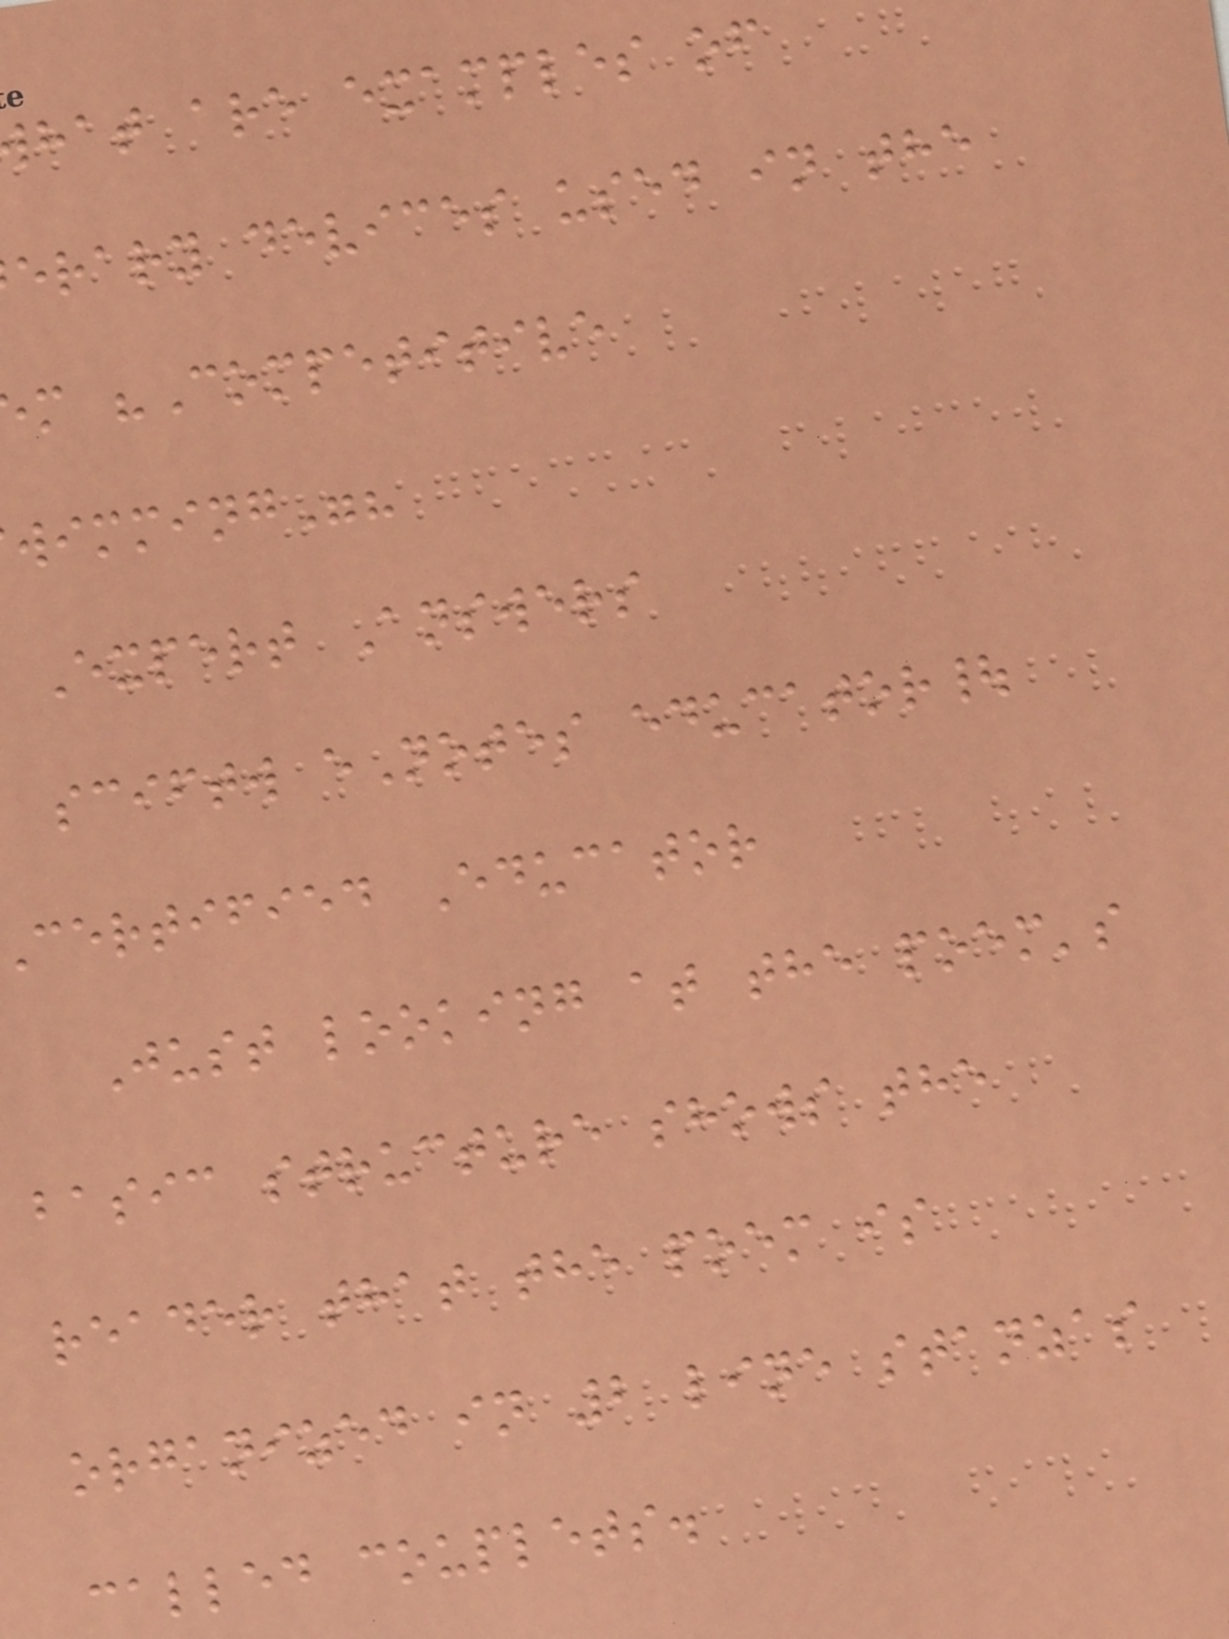hat are examples of
erary devices used in the
m "Competitive
wimming"?
Expert Answers
sciftw eNotes educator|
certified Educator
Just looking at the poem's
basic structure shows the
reader that the poem is
organized in 2 line stanzas
called couplets.
